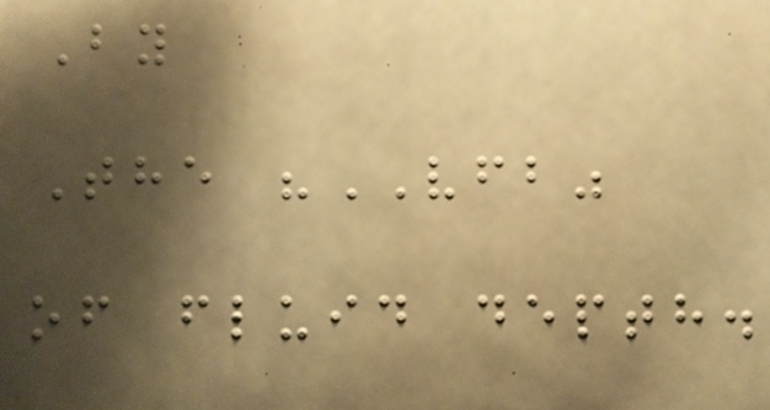By
The "VFB"
of fluid depth.
